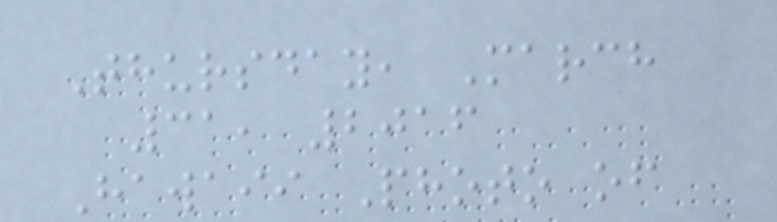Thursday, March
31, 2016
Hawaii Photo of
